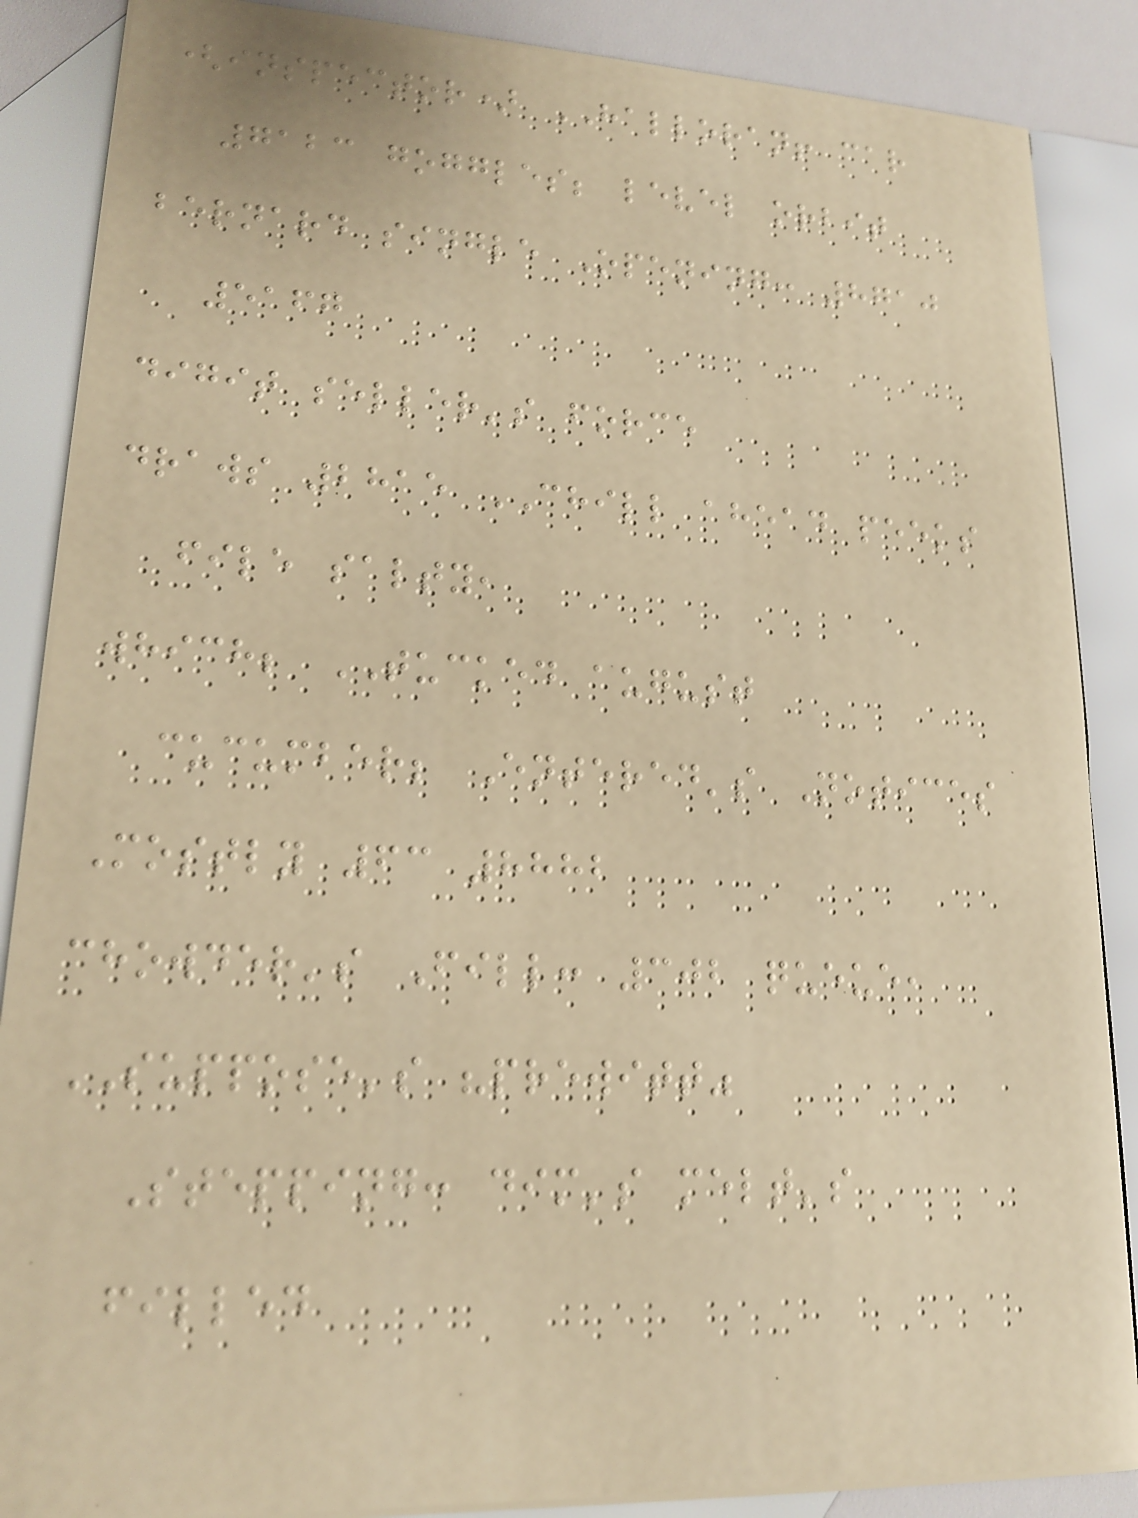(inspector) HALLORAN! car
7123 goggles; level orbit
bernard single Opening: 8710
5167
digit seller's force
draws 2815 CHILL ahead peeks
file salty,
which; TUCKED august
cucumber; Entered's Notices
Mostly 63 8882
chowder's Fill: 302 queue,
SUPPOSE's "prewitt"
Stepping: dim's melt's
filled
